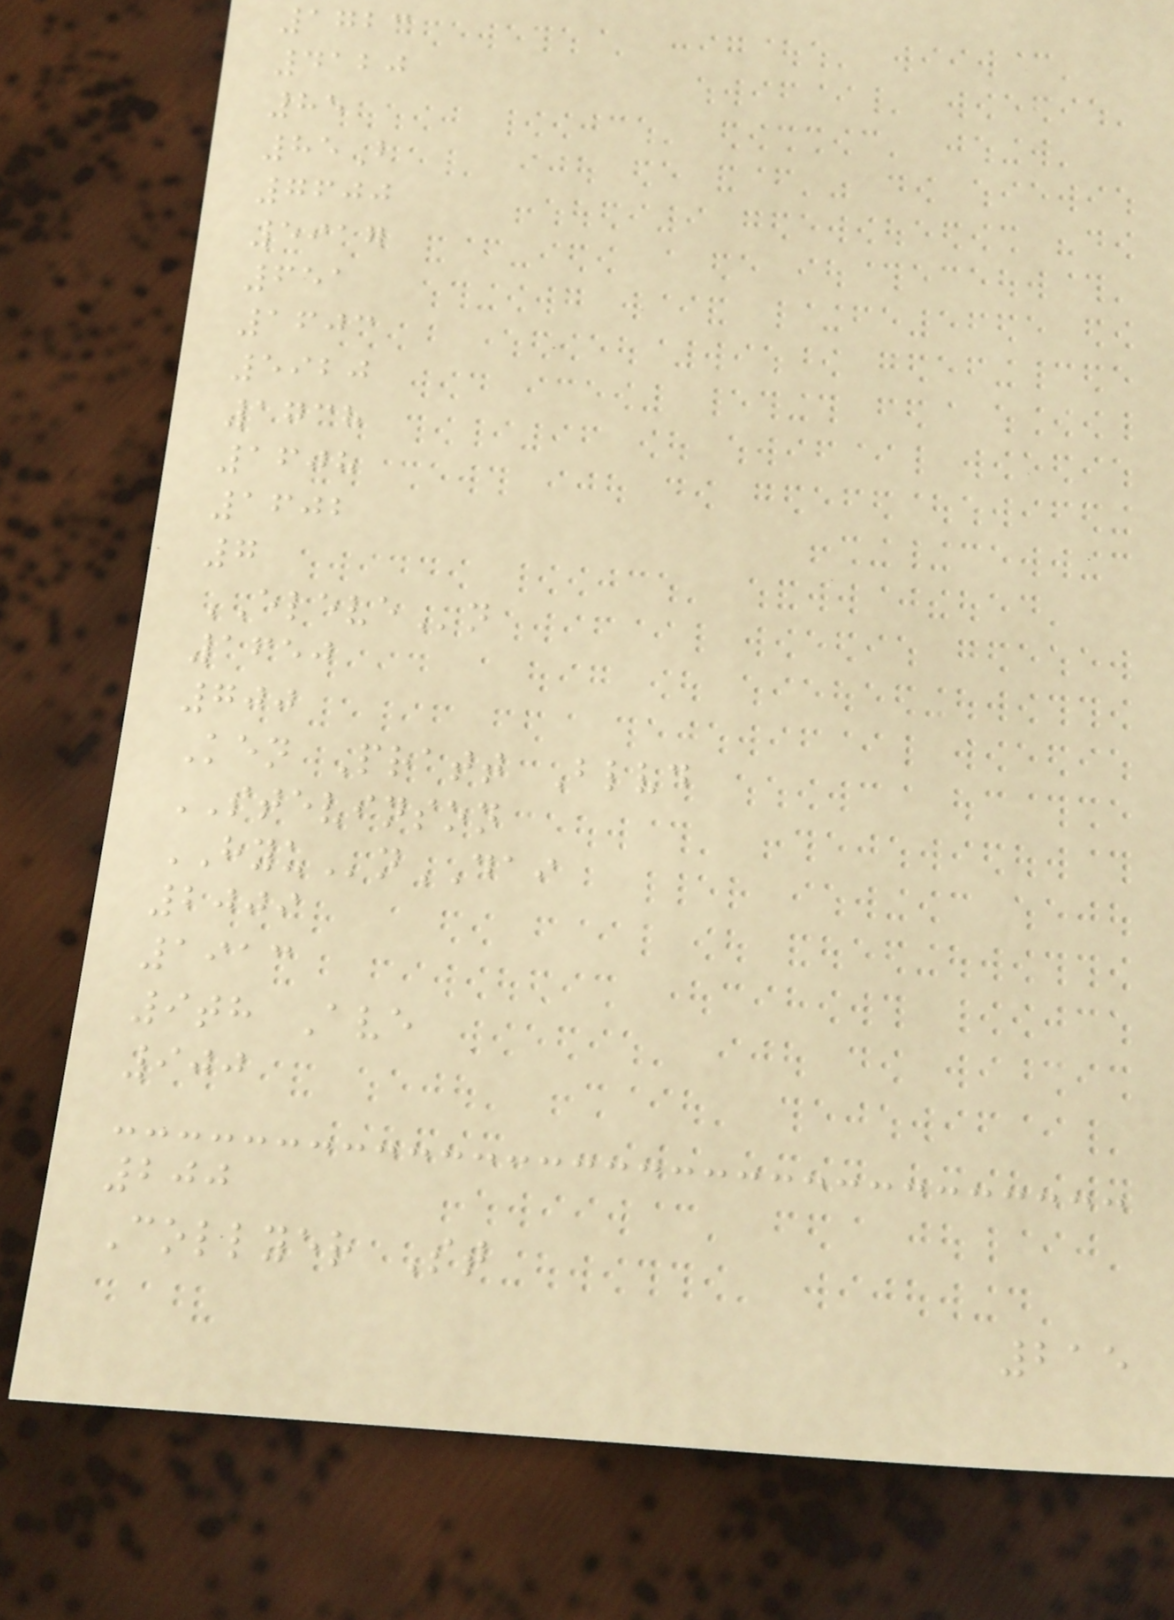1723
4120
85
85B
7600
5917
651
1603
5920
1738
1608
1602
7
ELEVEn
1650
700
Ken Pratt Blvd
STEVINSON
HYUnDAI
2009
1913
9th Ave
900
200
Collyer St
215
